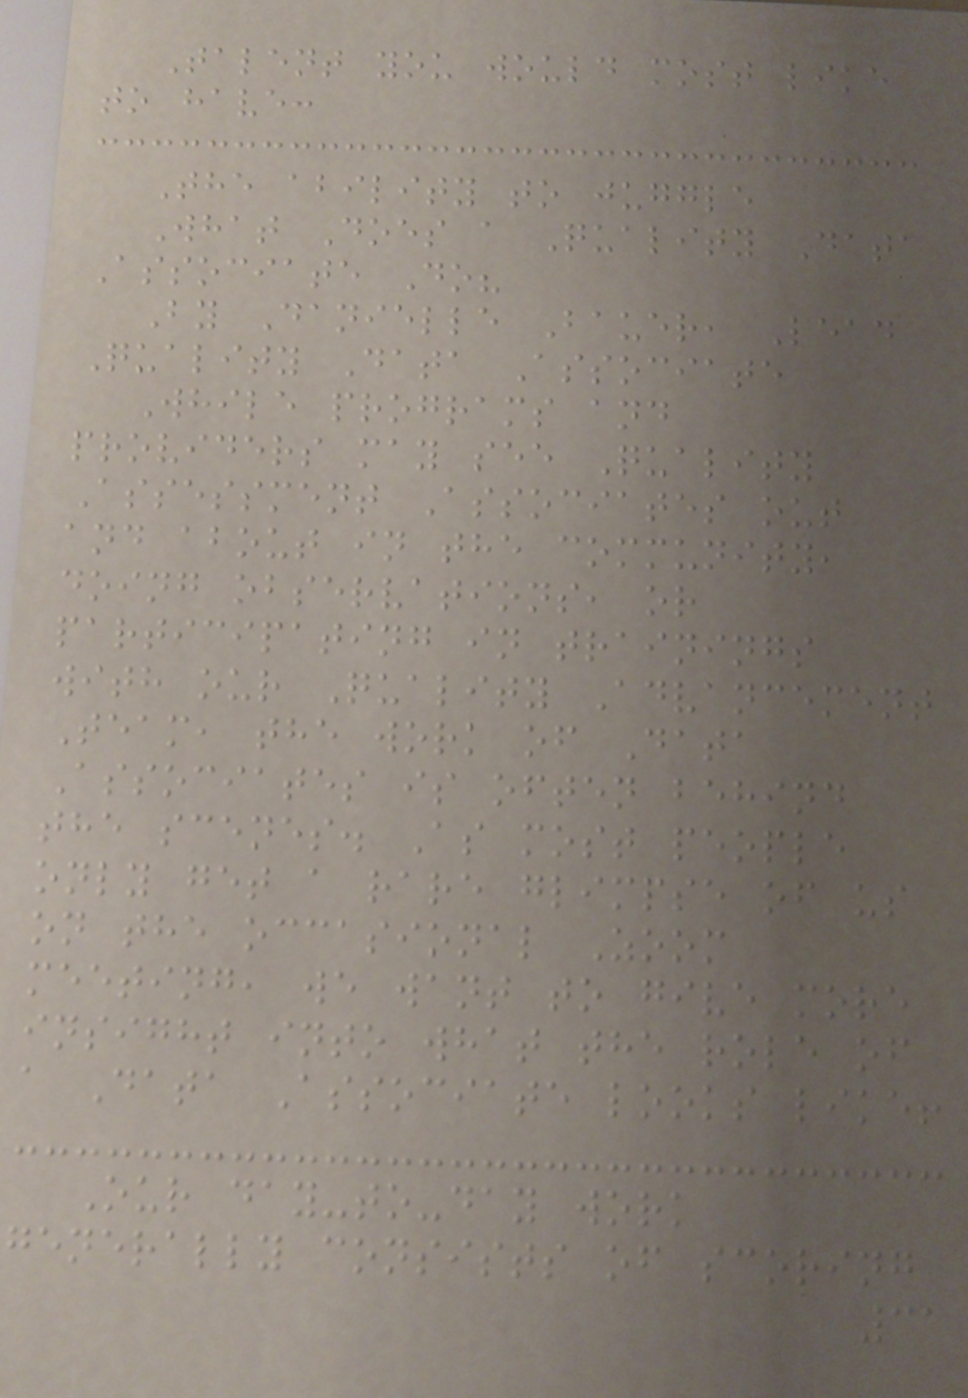Talent you would most like
to have:
The ability to juggle
What Does a Quality Data
Associate Do?
By Danielle Bauer, Lead
Quality Data Associate
While programs and
providers may see Quality
Assessment Associates out
and about in the community,
doing observations, or
participating in trainings
with our Quality Advancement
Team, the work of Data
Associates is often behind
the scenes. As most people
only get a rare glimpse of us
on the occasional Zoom
meeting, we want to give more
insight into what the role of
a Data Associate looks like!
Our day-to-day work
generally consists of scoring
31
